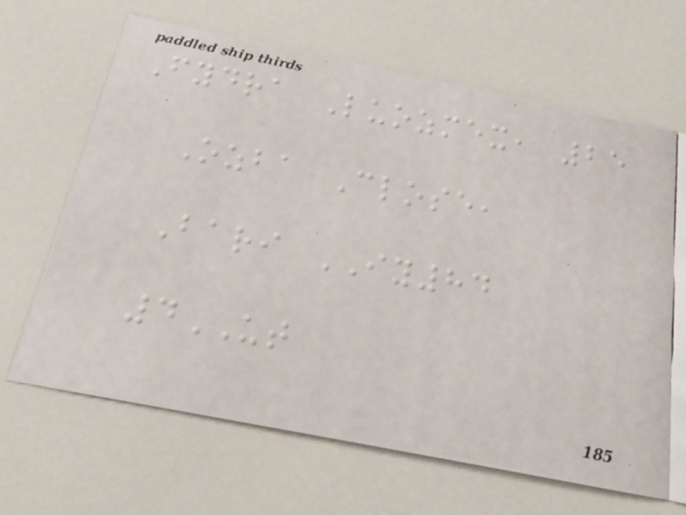Fydra Luozmex, 25
Ozba Close,
Bari IY84
4UT
